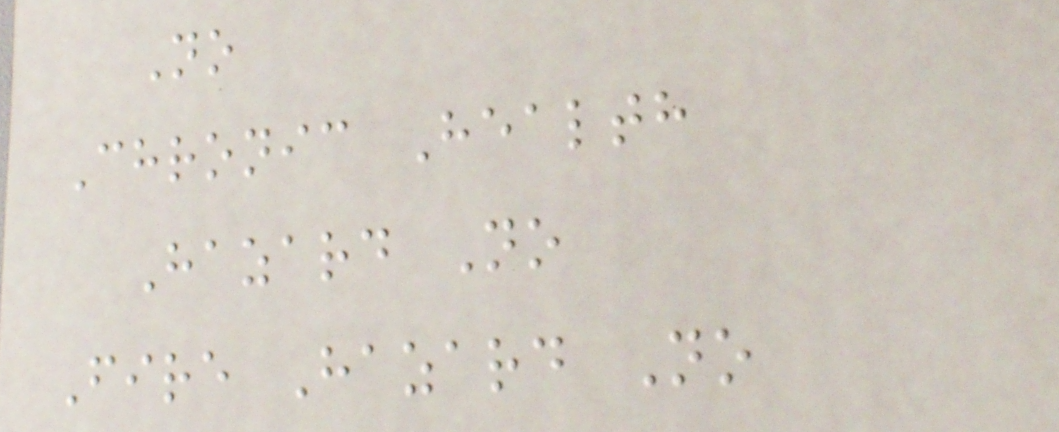No
Chronic Health
Hazard No
Fire Hazard No
